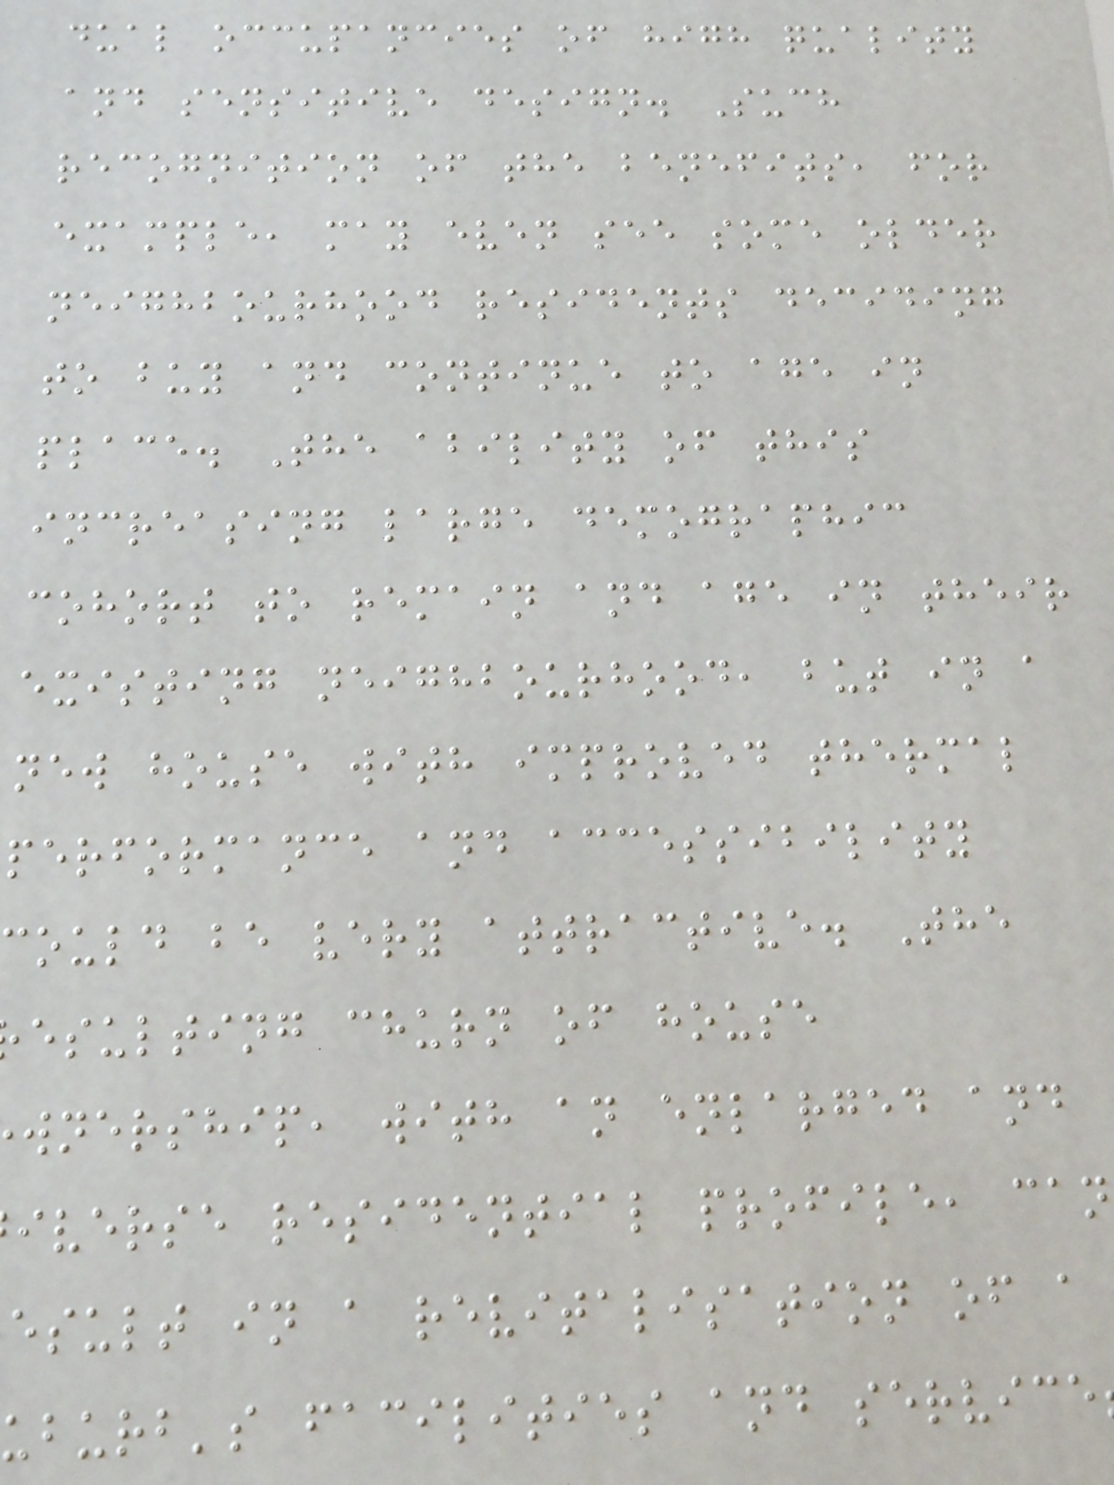dual occupancies of high quality
and sensitive design. Such
recognition of the benefits, for
example, may even see some older
neighbourhood residents deciding
to buy and continue to age in
place. The ability of this
increasing large demographic
cohort to remain and age in their
existing neighbourhood, but in a
new house with improved thermal
performance and accessibility
ould be very attractive. The
esulting churn of house
wnership, with an enlarged and
iverse residential profile, can
esult in a revitalisation of a
uburb's facilities and service
